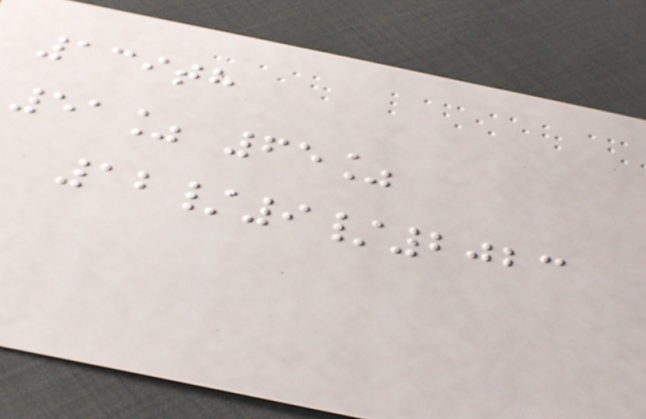139th
51% 65%
12/9/2023
